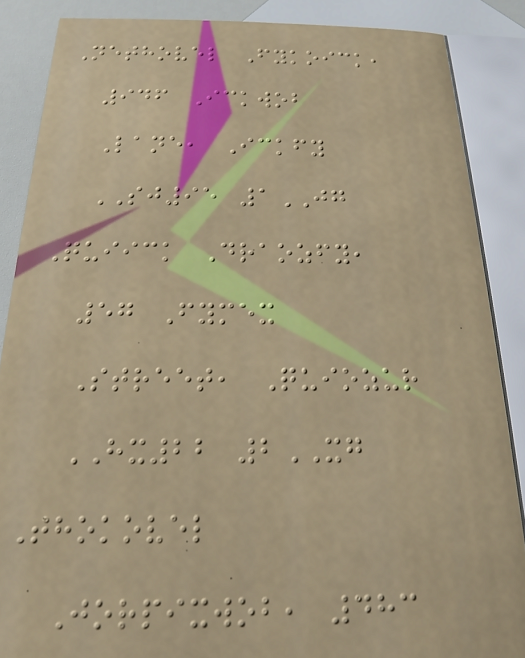Nethovel Fykoick,
946 Ickwob
Lane, Ickfy
SJ95 1JG
Quiick Draozfy,
57 Fymex
Street, Quiozur
HX22 2XG
Thokovel
Jorpixwob, 483
